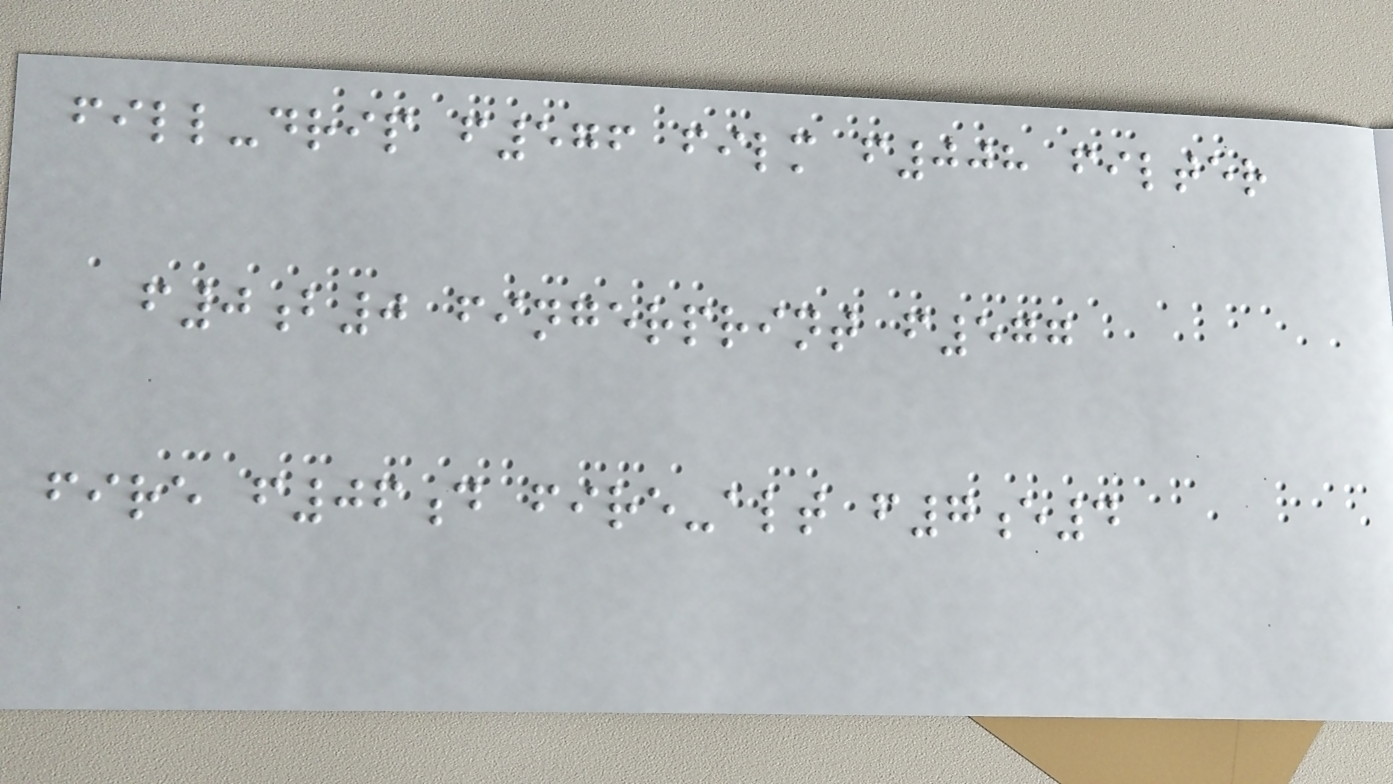fill-drip f576 film f008 filter
f0b0 fingerprint f577
fire f06d fire-alt f7e4
